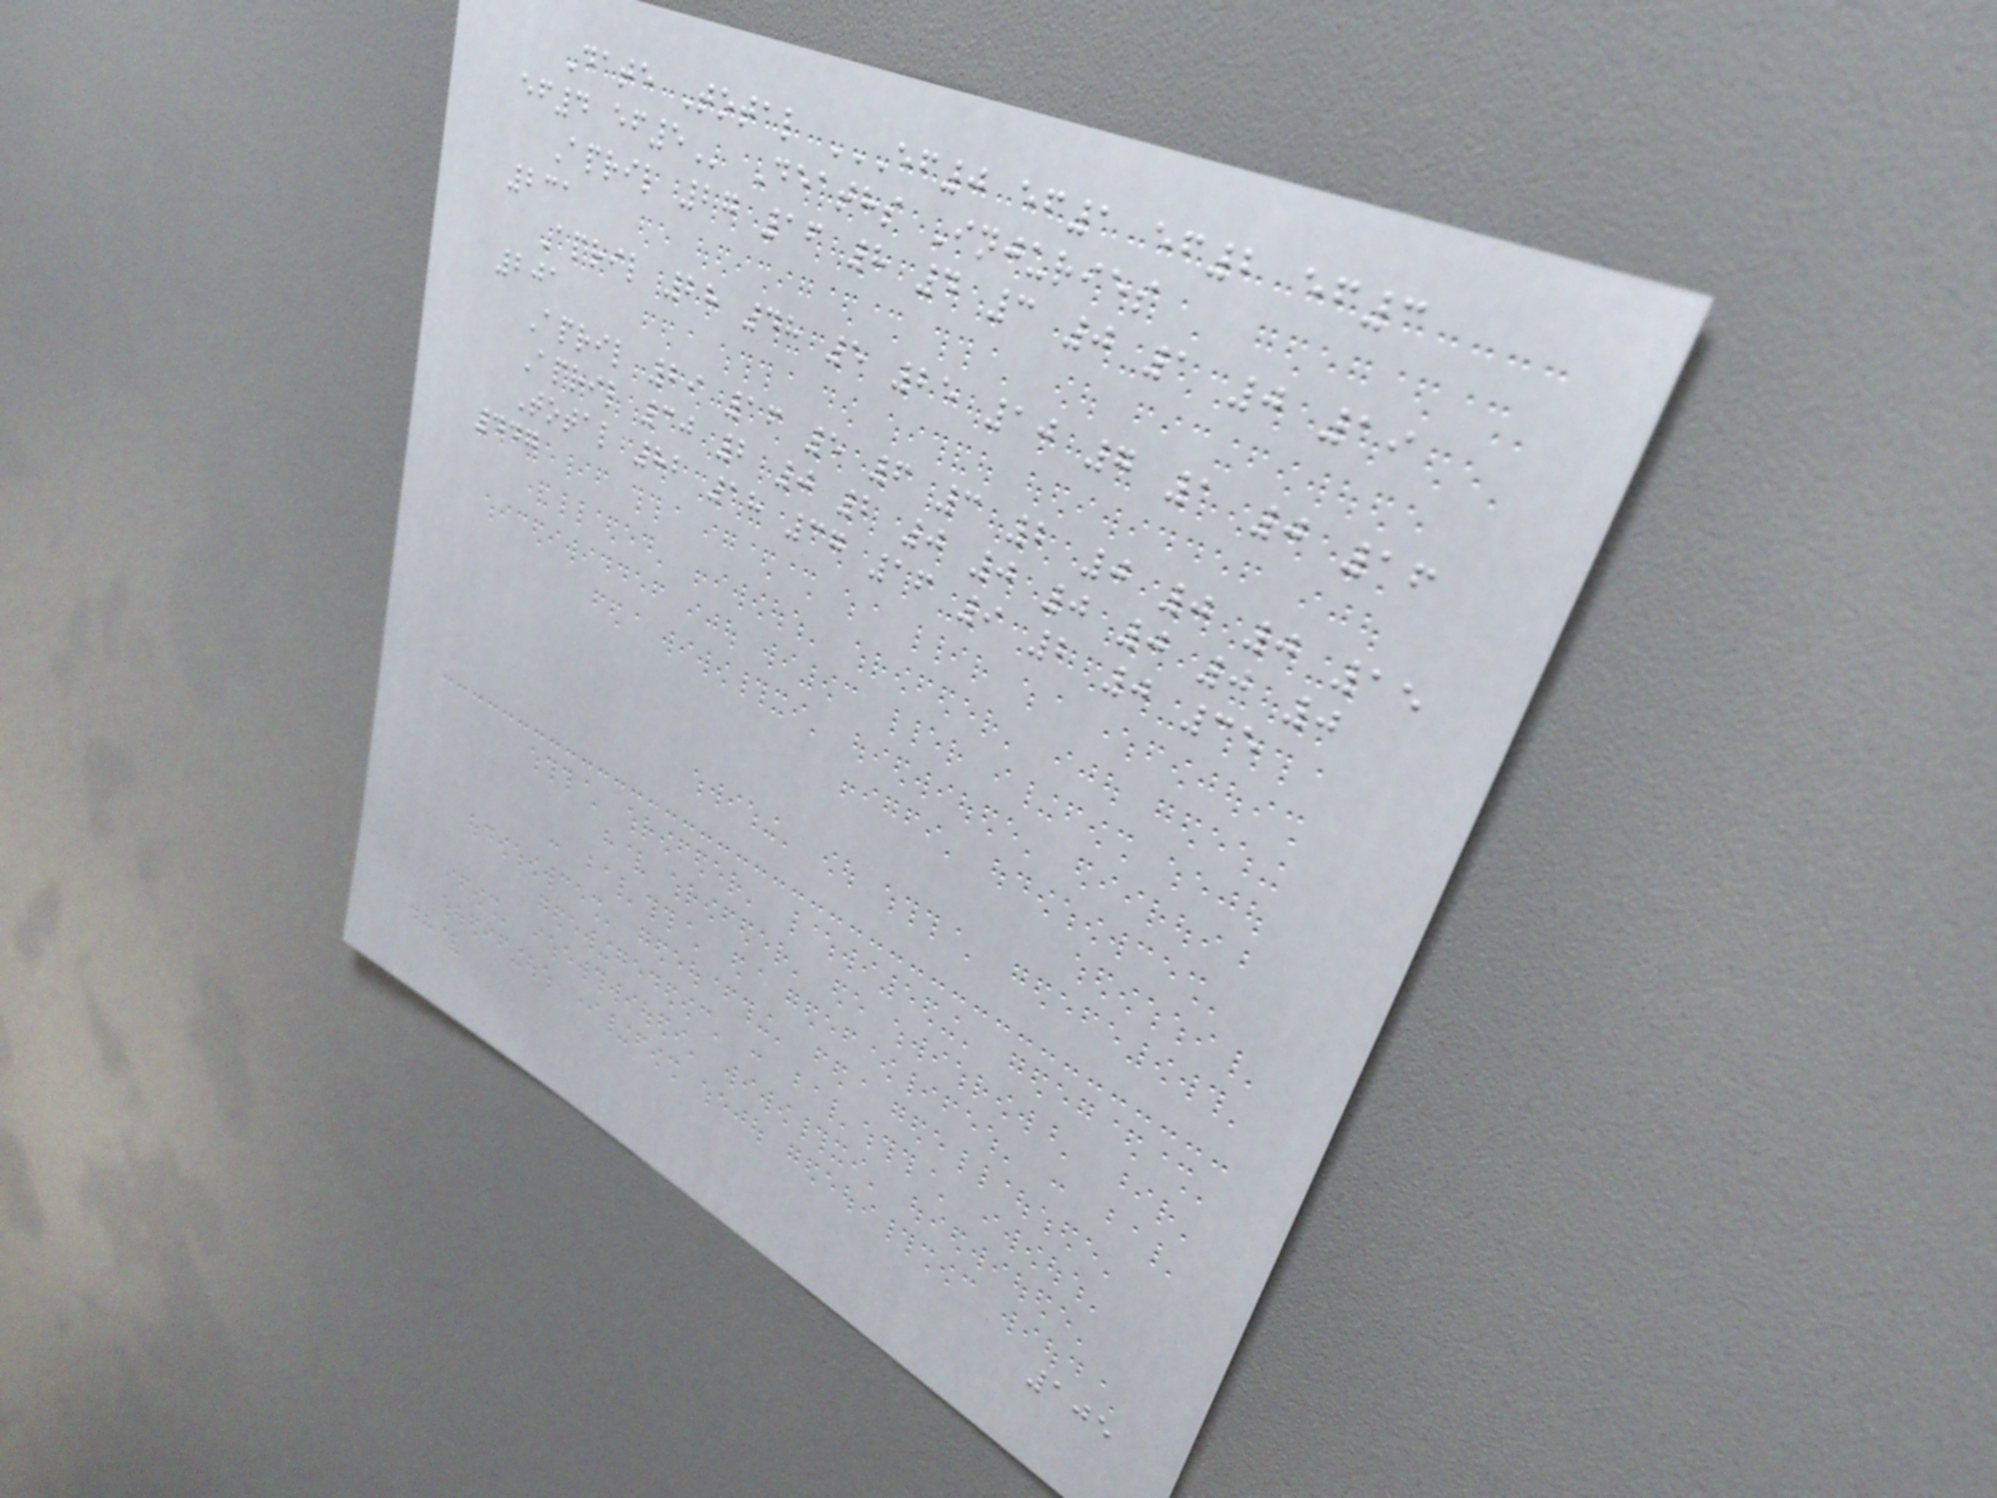Date Total EF0 EF1 EF2 EF3
EF4 EF5 Deaths Injuries
April 27 16 8 4 3 0 1 0 19
231
April 28 48 5 25 10 7 1 0 16
201
April 29 16 5 6 3 2 0 0 0 15
April 30 2 0 2 0 0 0 0 0 0
Total 82 18 37 16 9 2 0 35
447
105
